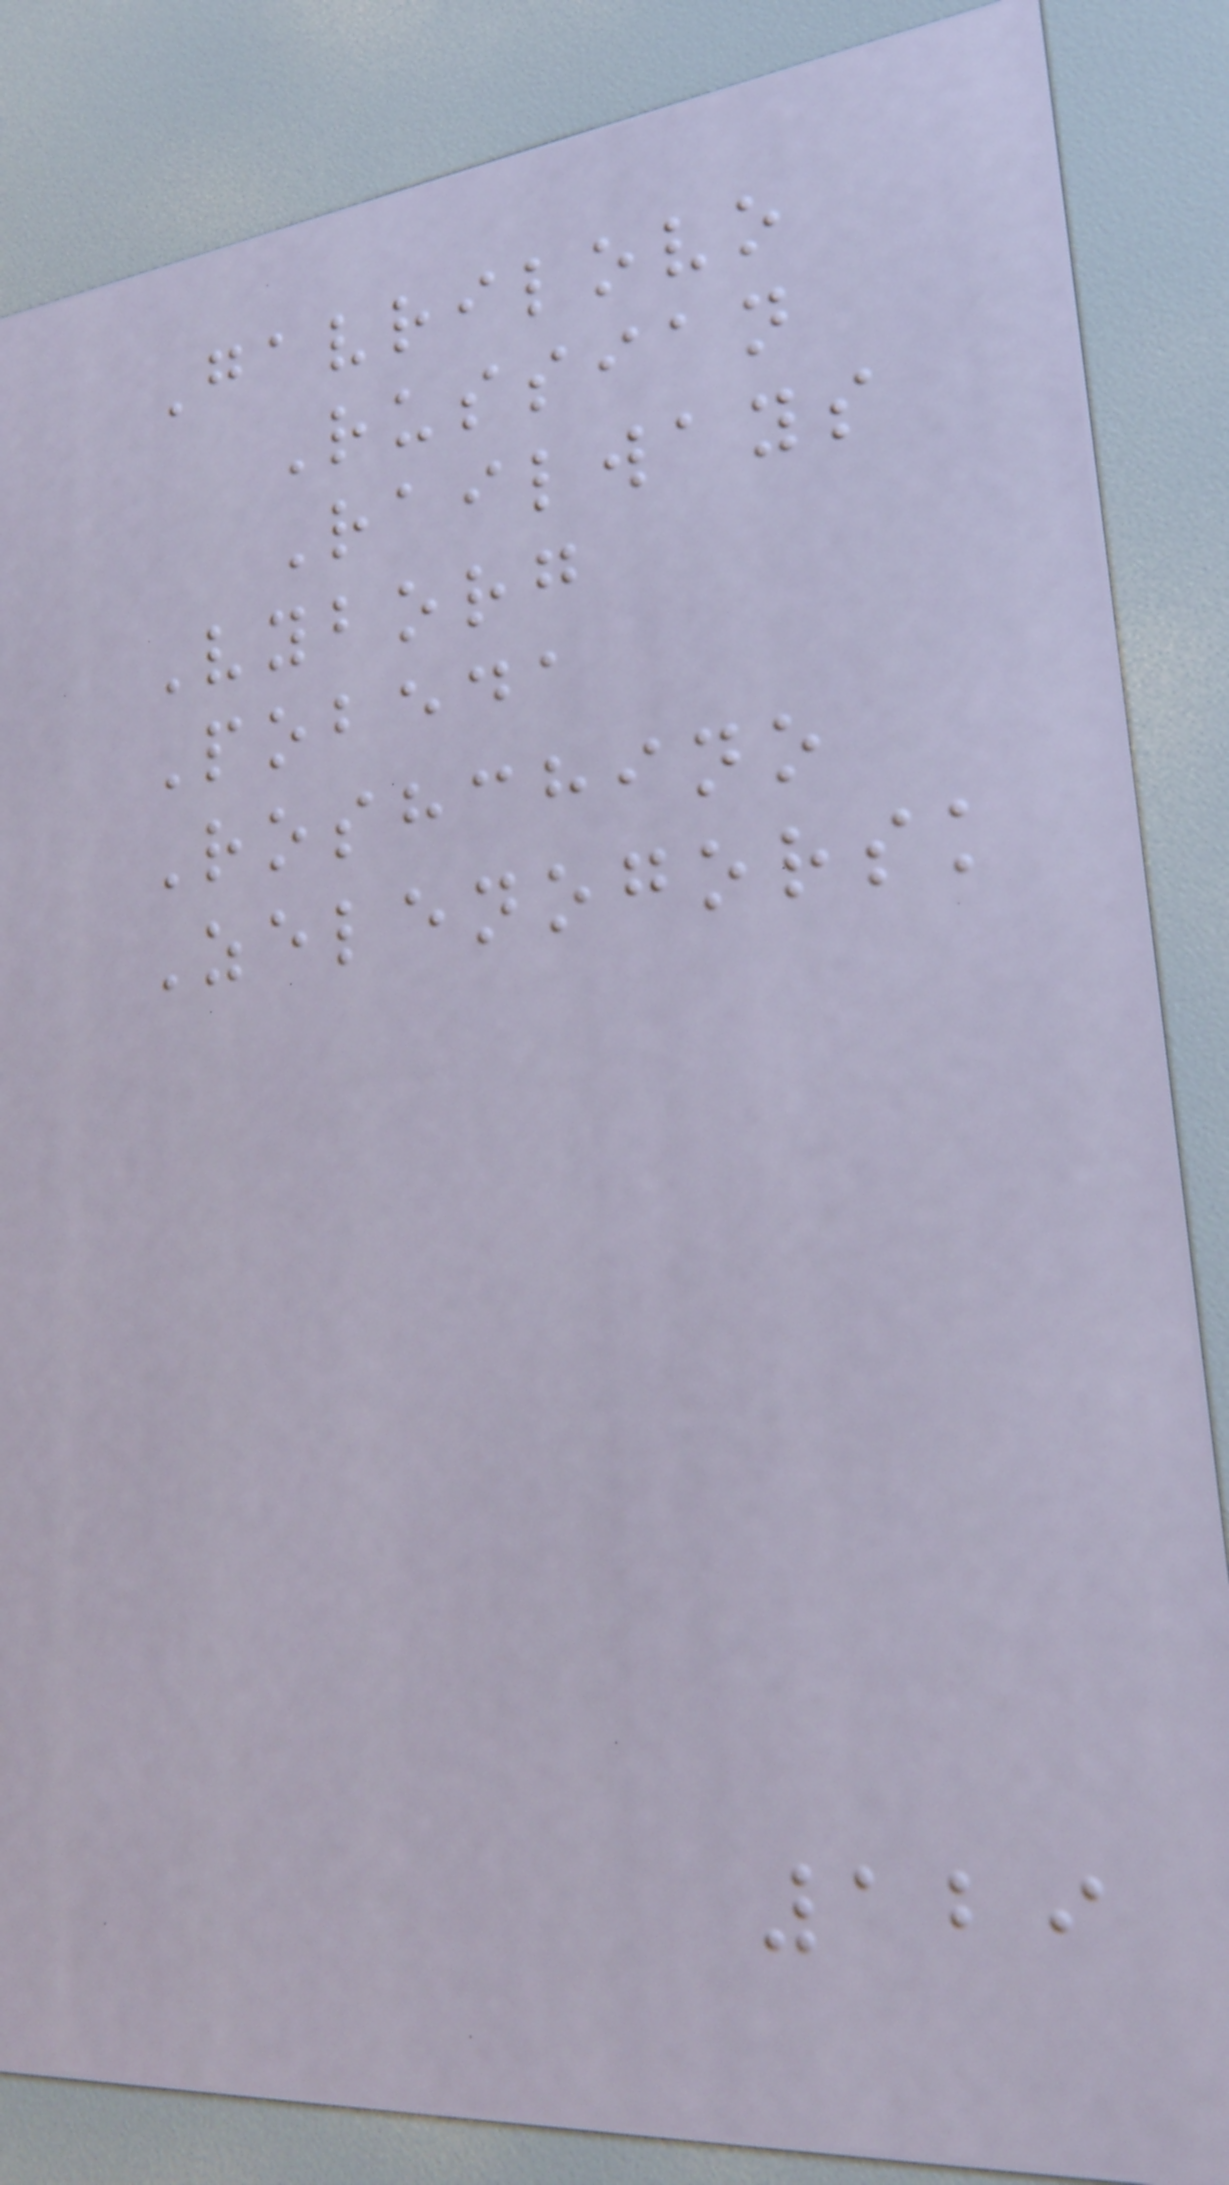Gavrilovo
Russian
Railways
Vyborg
Pobeda
Roshchino
Zelenogorsk
129
